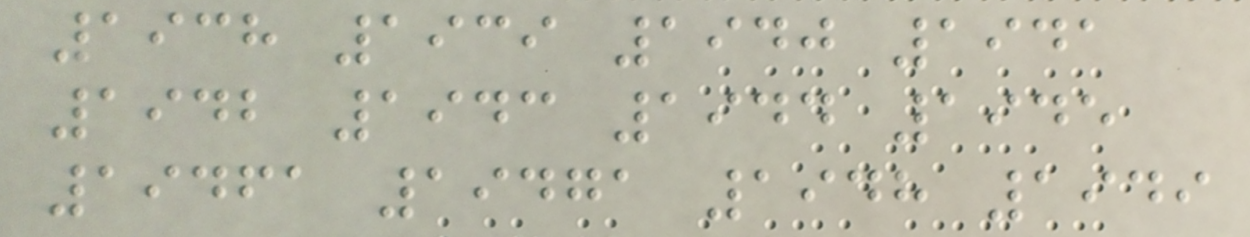1938 1939 1940 1941
1942 1943 1944 1945
19461 19471 1948 1949
